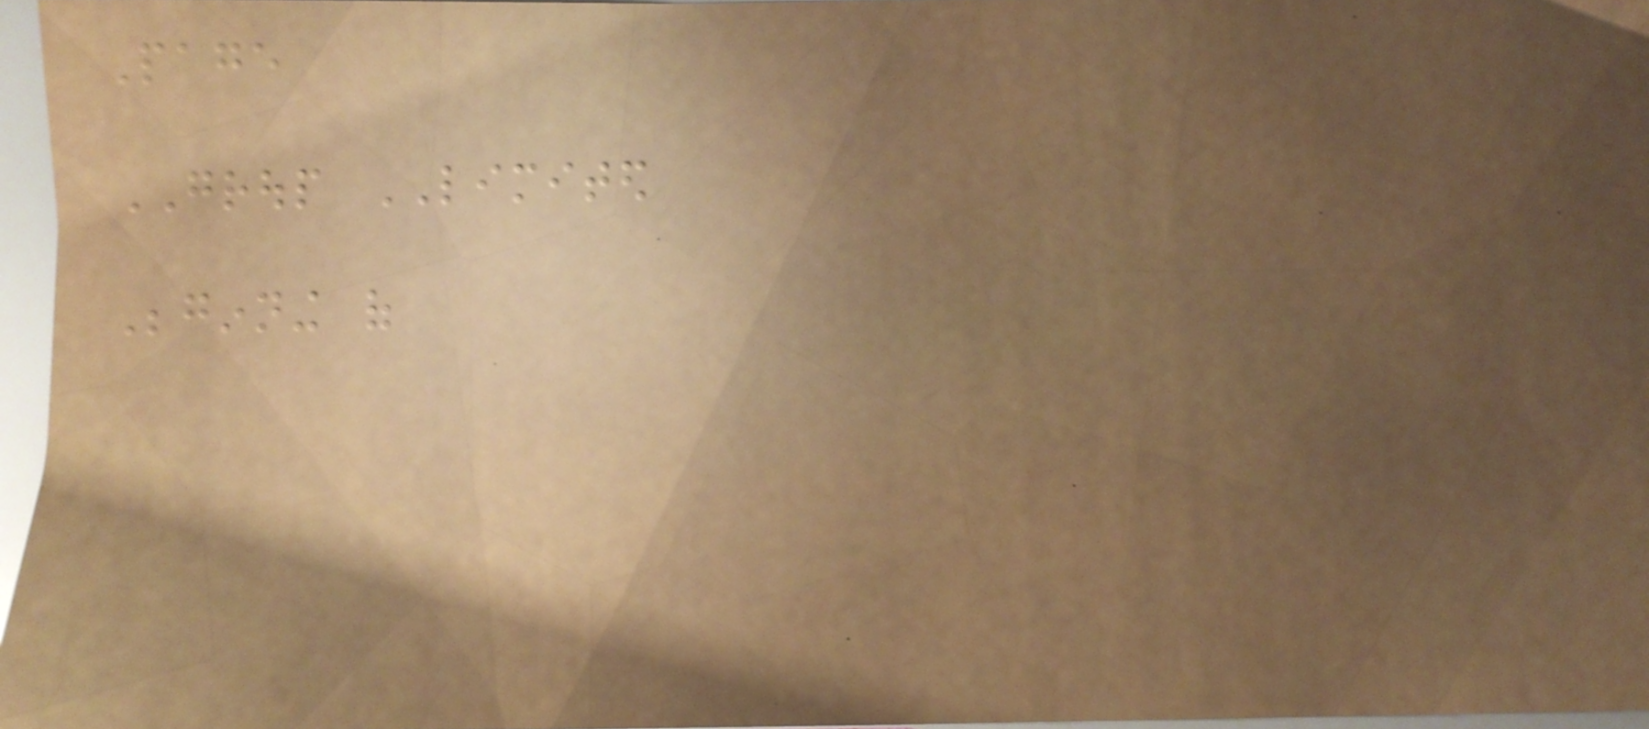Page
GROUP LIMITED
Beginning of
